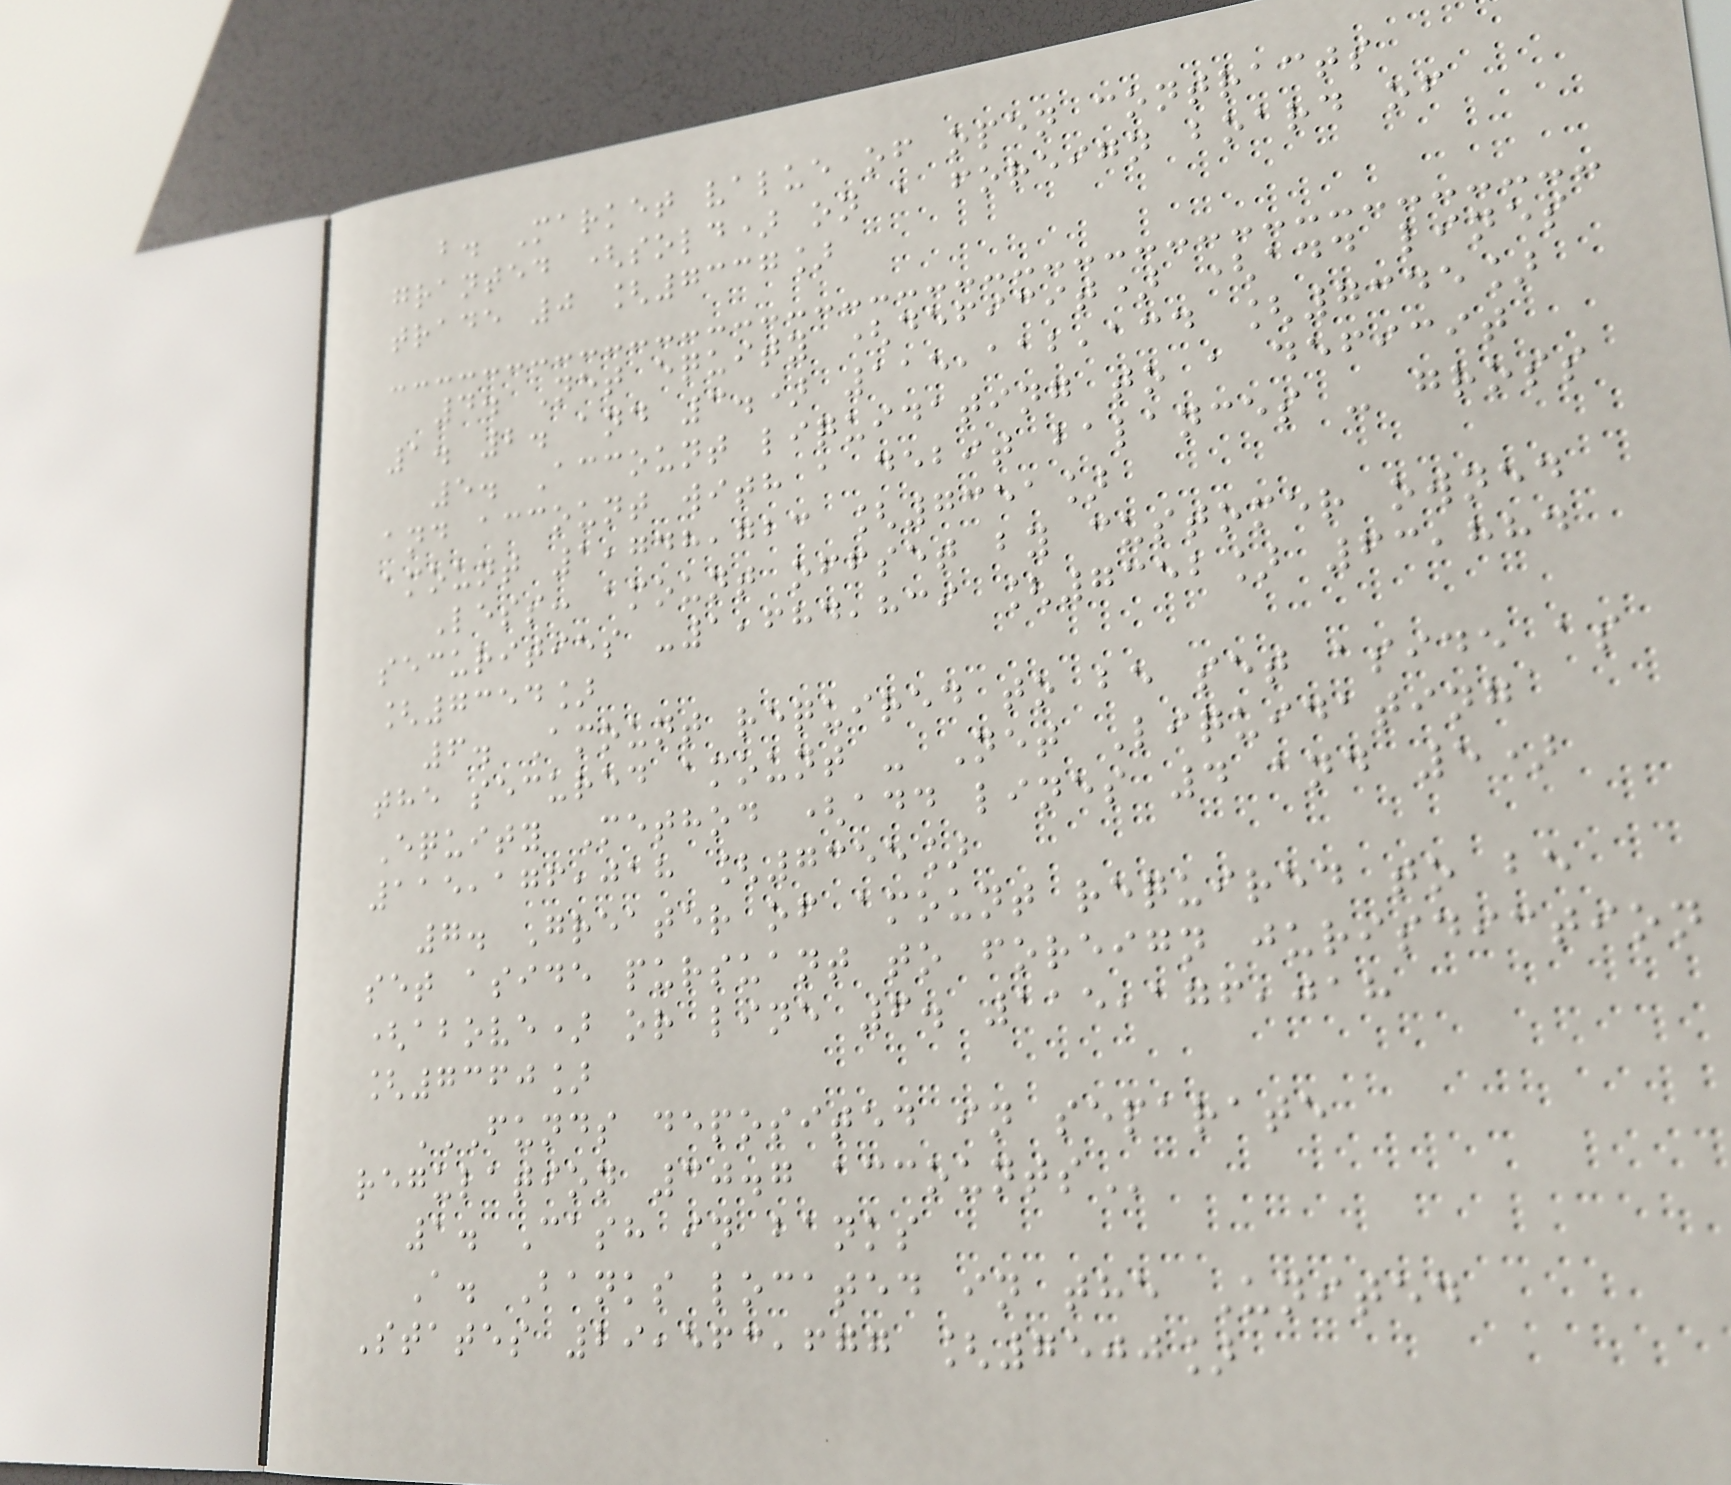b. Market value of open contracts
granted (sold) on a foreign board of
trade 0 [7337]
4. Net equity (deficit) (add lines
1. 2. and 3.) 115,112,134 [7345]
5. Account liquidating to a deficit
and account with a debit balances - gross
amount 1,748,723 [7351]
Less: amount offset by customer owned
securities -1,684,839 [7352] 63,884
[7354]
6. Amount required to be set aside as
the secured amount - Net Liquidating
Equity Method (add lines 4 and 5)
115,176,018 [7355]
7. Greater of amount required to be
set aside pursuant to foreign jurisdiction
(above) or line 6. 115,176,018
[7360]
FUNDS DEPOSITED IN SEPARATE
REGULATION 30.7 ACCOUNTS
1. Cash in banks
A. Banks located in the United
States 29,563,677 [7500]
